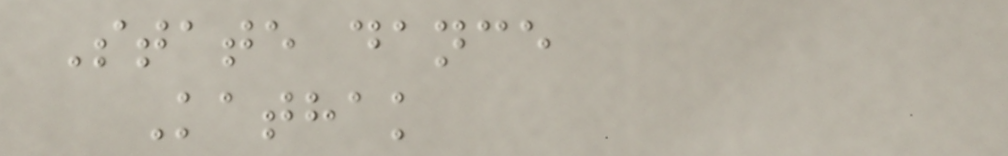State dance
Kathak
